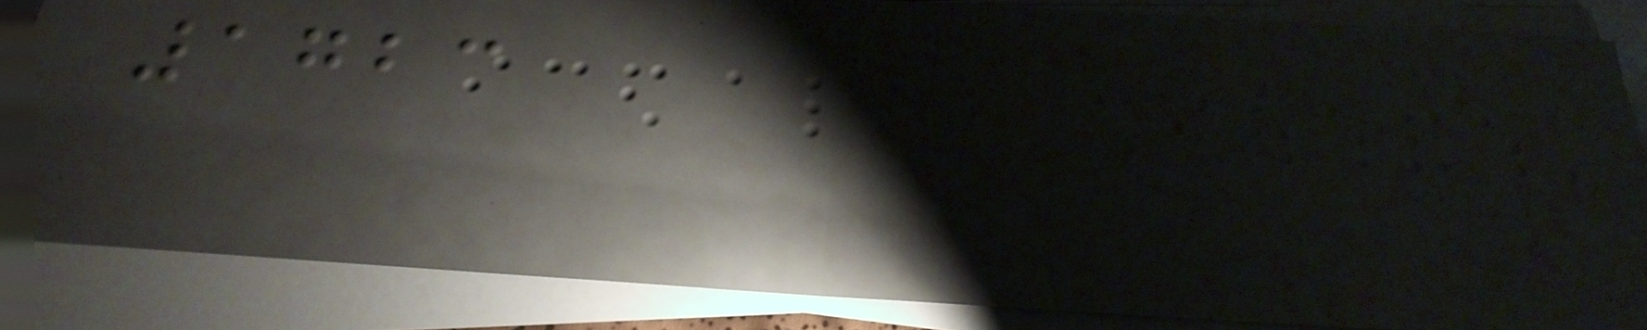1723
